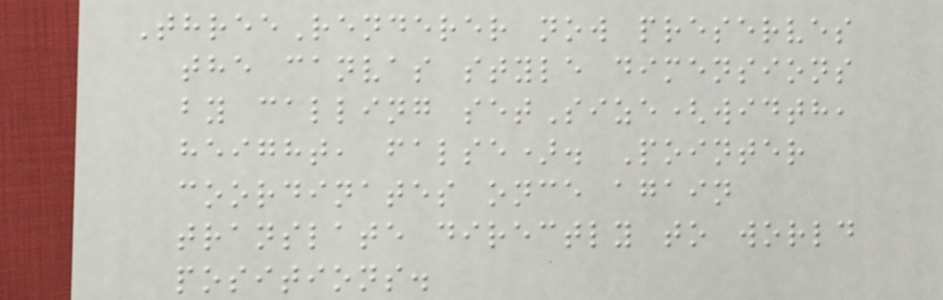ThreeRenderer now preserves
the canvas style dimensions
by calling setSize(width,
height, false). Pointer
coordinates once again
translate directly to world
positions.
